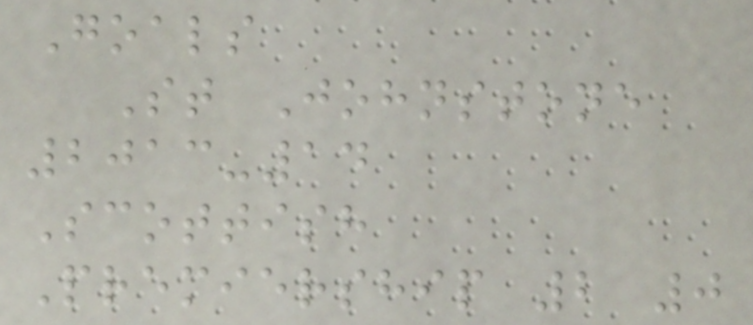Goals
St Johnstone
2013-14
Scottish
Premiership 2 0
